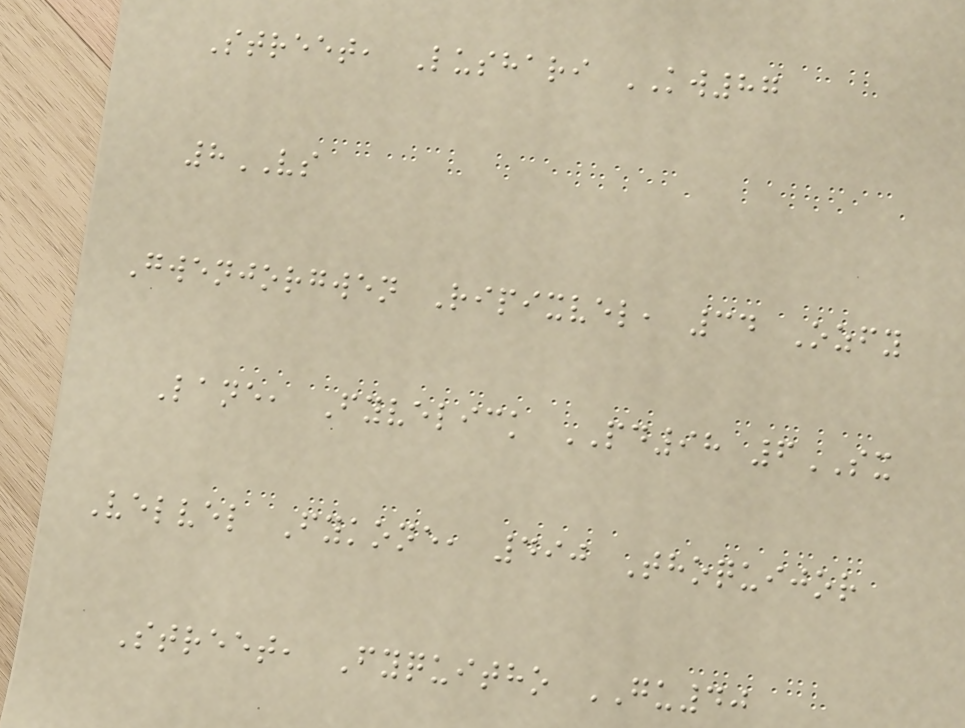Street, Lushari KW87
8VS
Gwenjorgwen Ripixvel, 34 Ozfy
Lane, Fyvelick PD98 6SX
Velvel Fykone, 490 Thoquijor
Street, Fyquitho GU40
